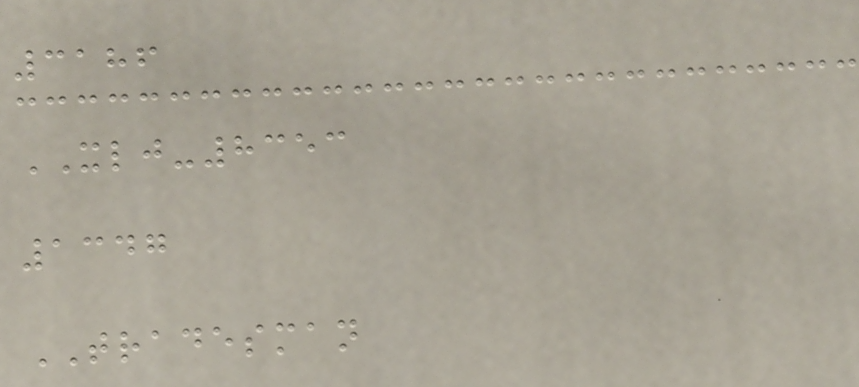3186
XLJ-8353
1347
TRADESMAN
